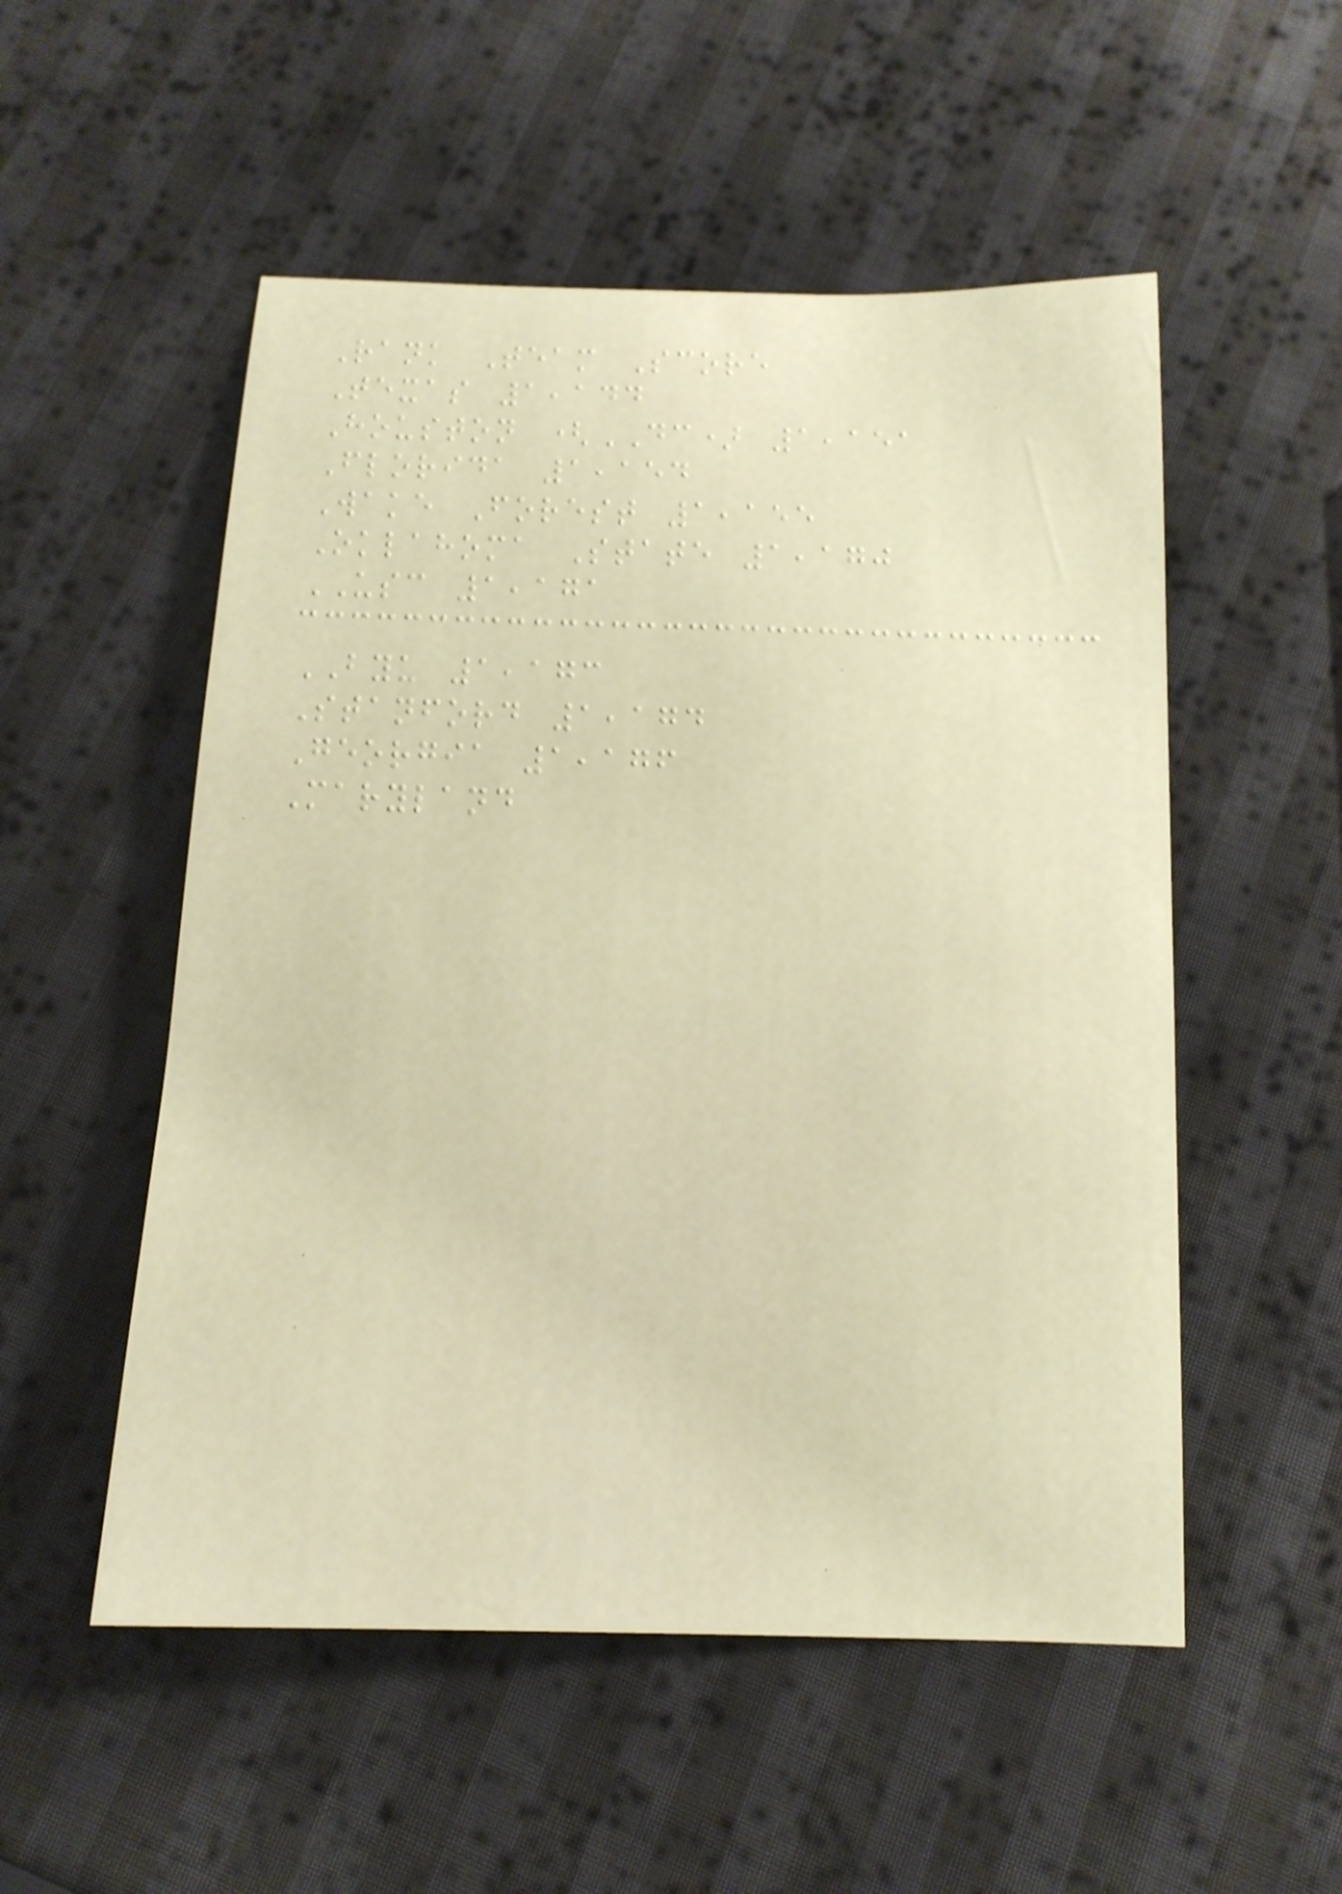Rank Team Score
Texas 1,144
Houston (DC) 1,151
Florida 1,154
Wake Forest 1,155
Oklahoma State 1,170
USC 1,171
BYU 1,173
Stanford 1,174
Georgia 1,176
Maryland
